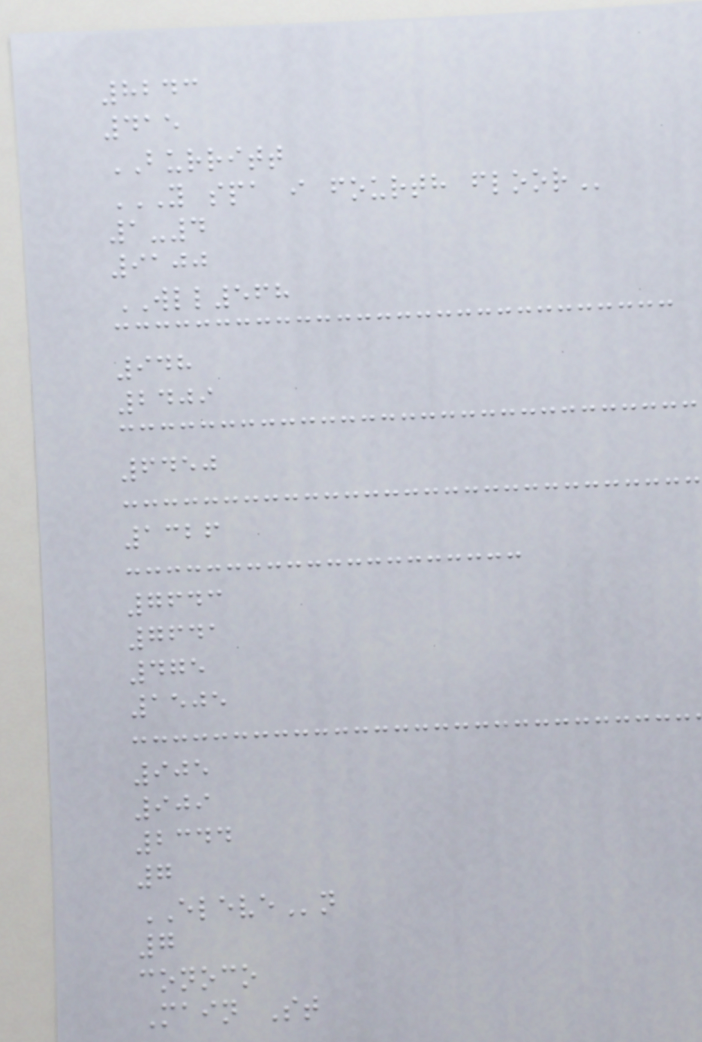8243
415
BURRITT
Y SPA I FOURTH FLOOR
1-4
9100
WLL568
948
2409
6450
1326
7643
7641
475
1505
905
909
2344
7
ELEVEn
7
conoco
Main St
